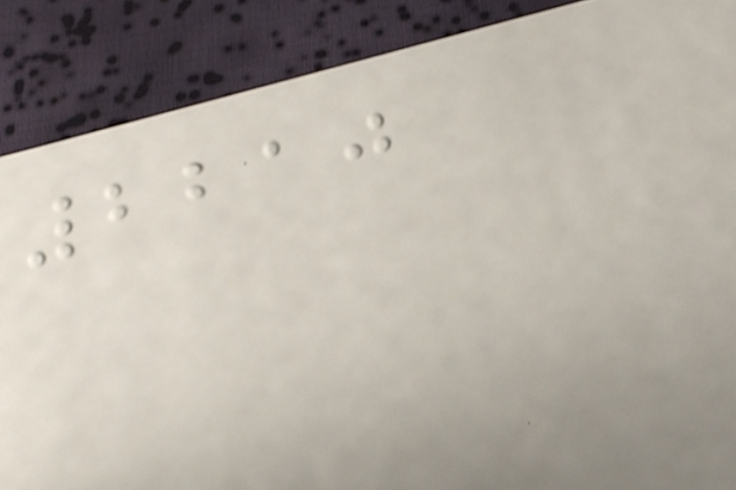2210
